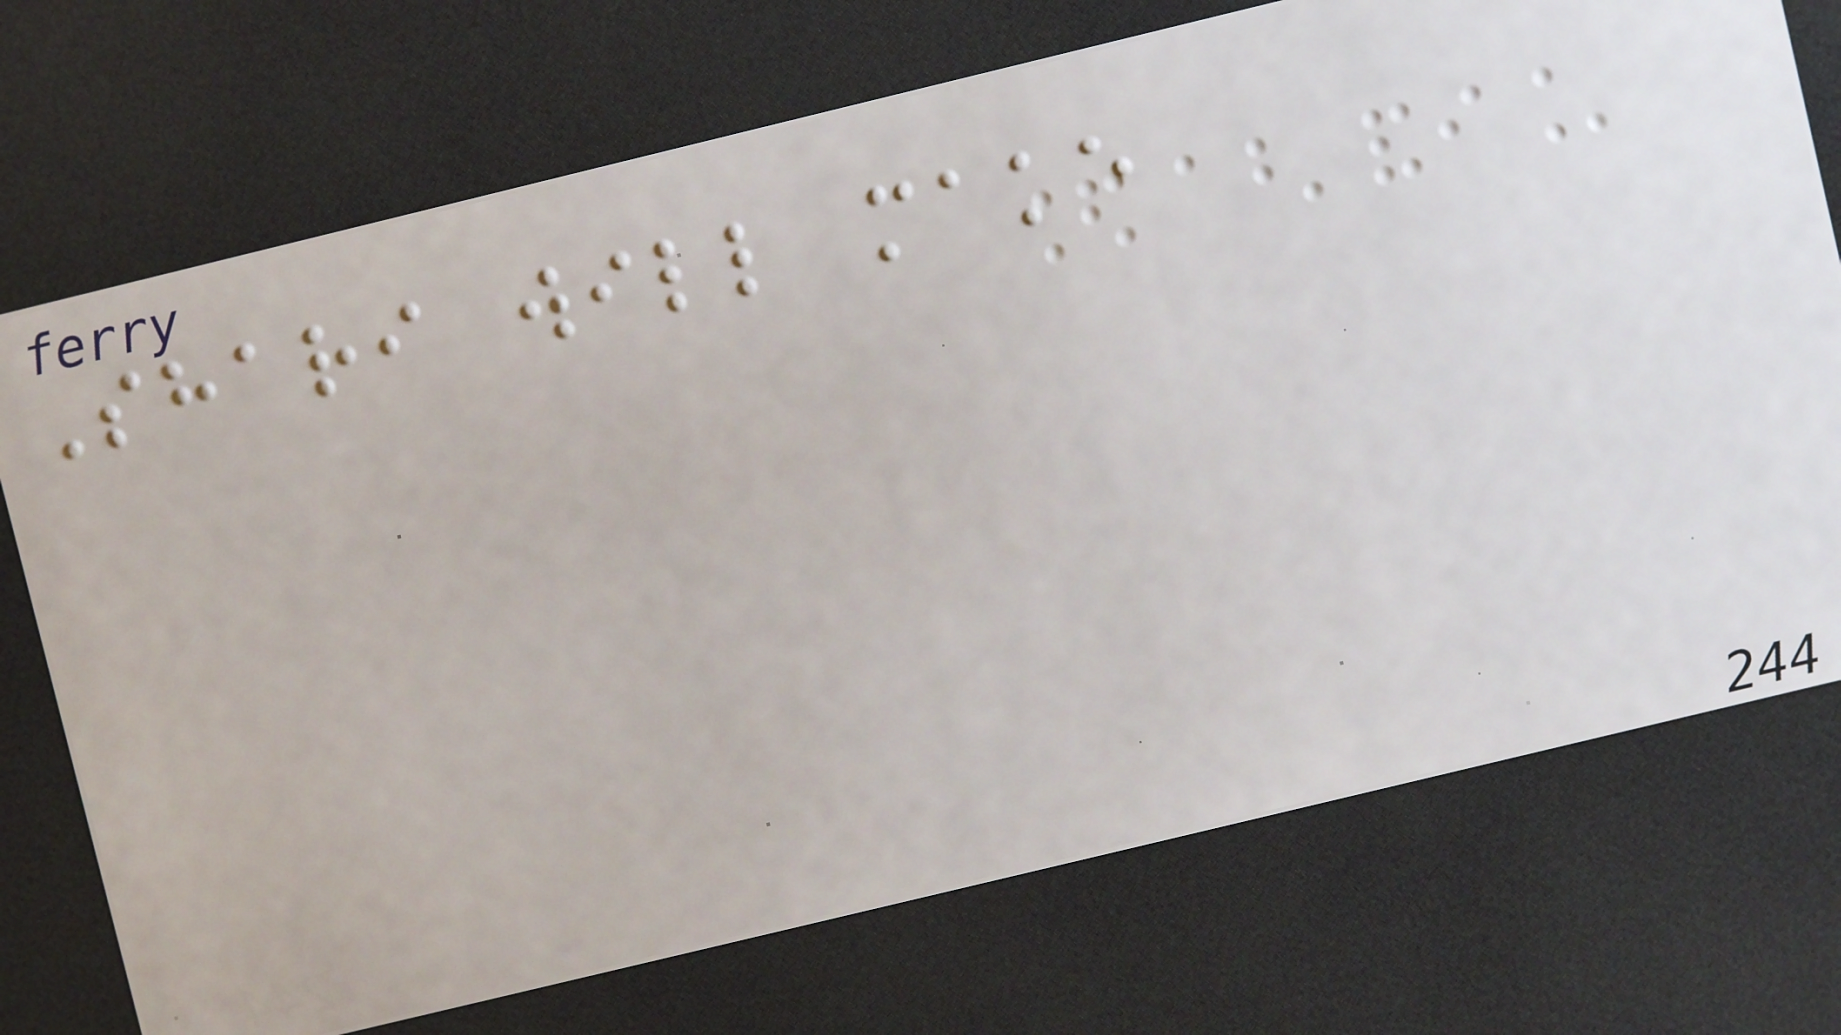Shari will make
